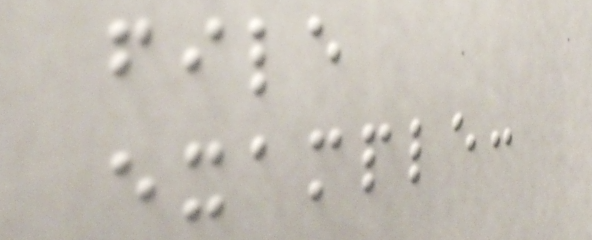file
example:
